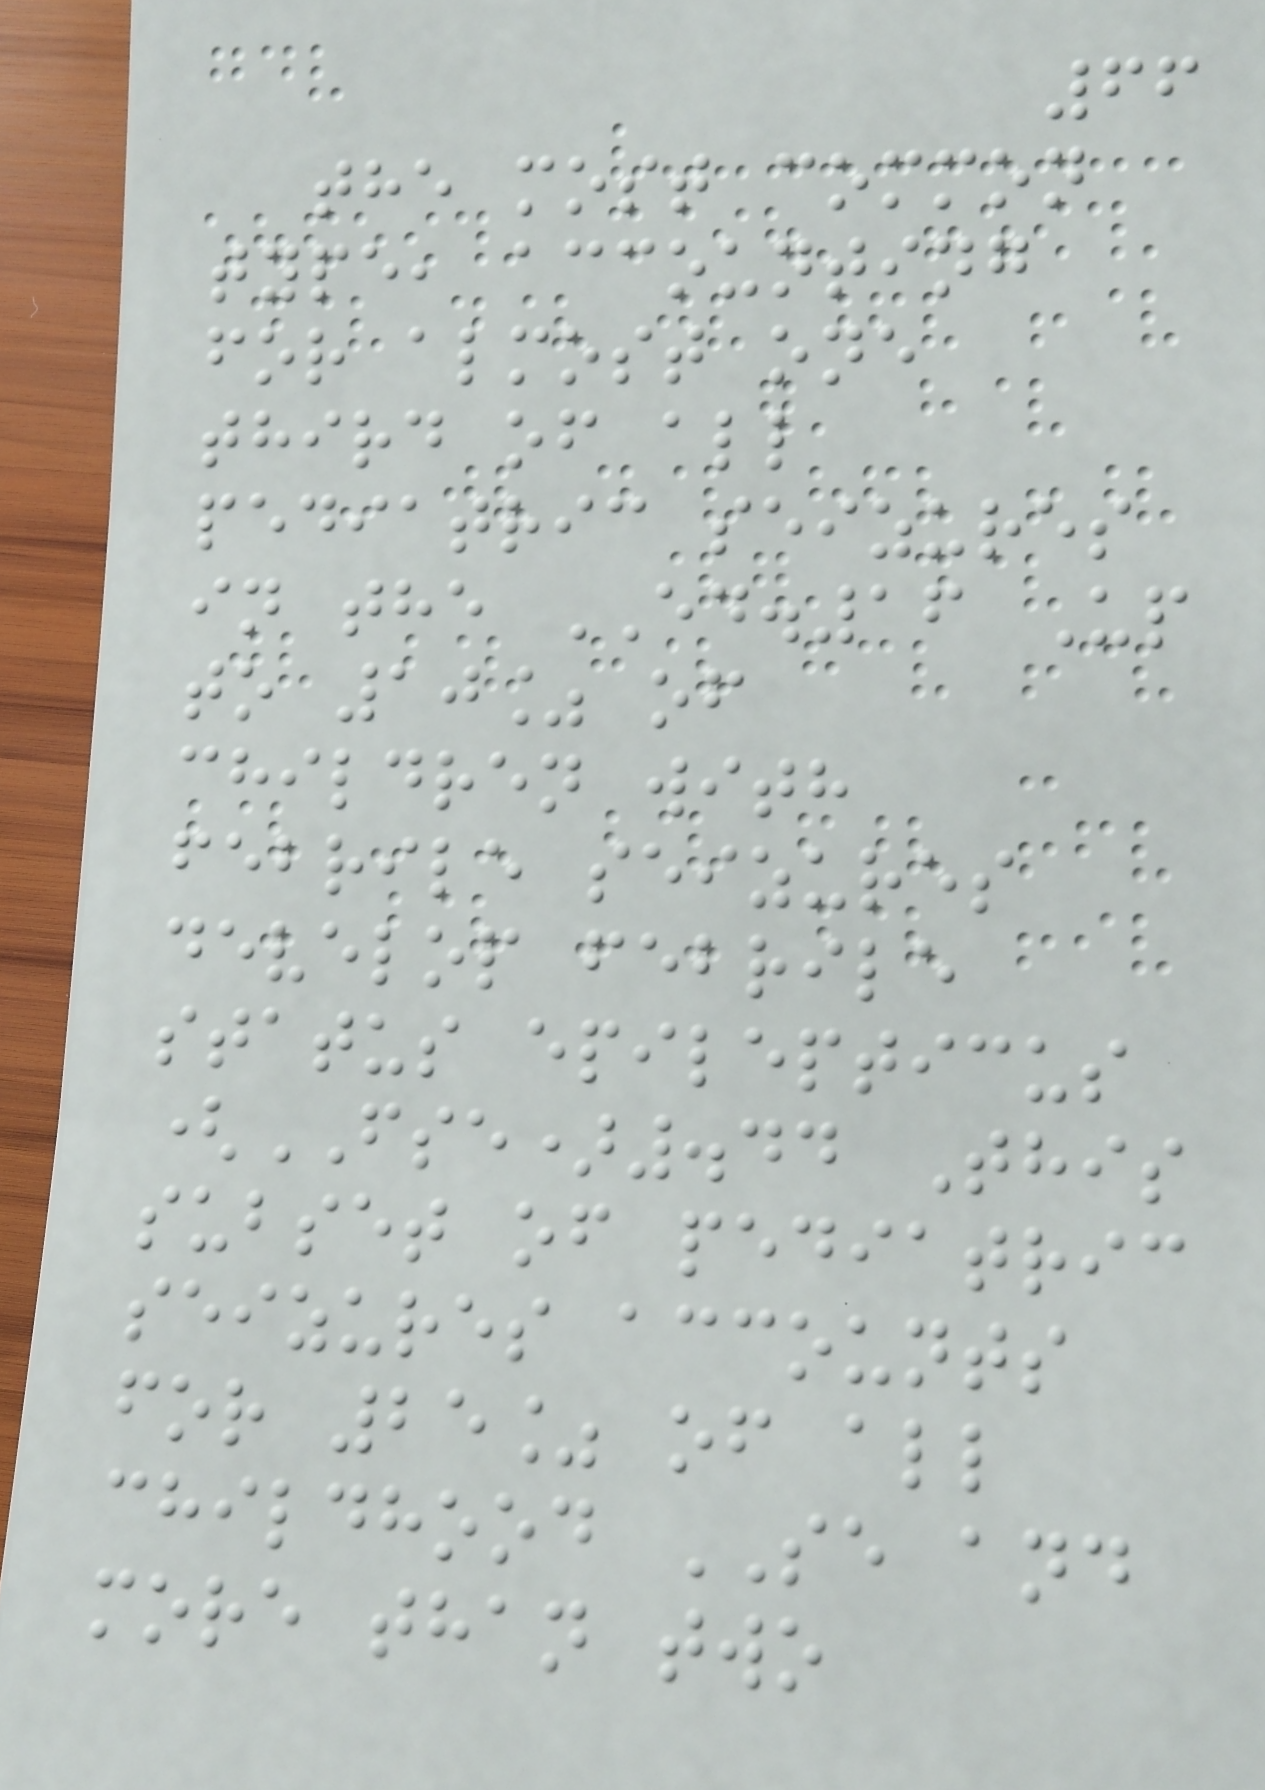66
the most common
type, accounting
for almost one
third of all
pediatric seizures
in the ED.16 Up
to 10% of
children with
febrile seizures
develop febrile
status epilepticus
(FSE).44 This
subset of pediatric
seizures accounts
for 25% of all
childhood SE and
more than two
